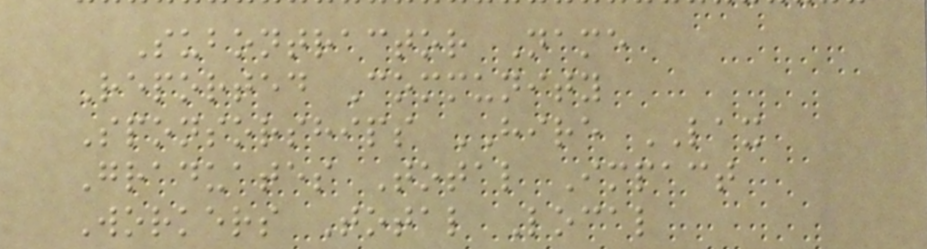Subontractor Name
Reported Community
Sponsorships HIRE LAX
Graduates Total Impact
Workers Total Local
